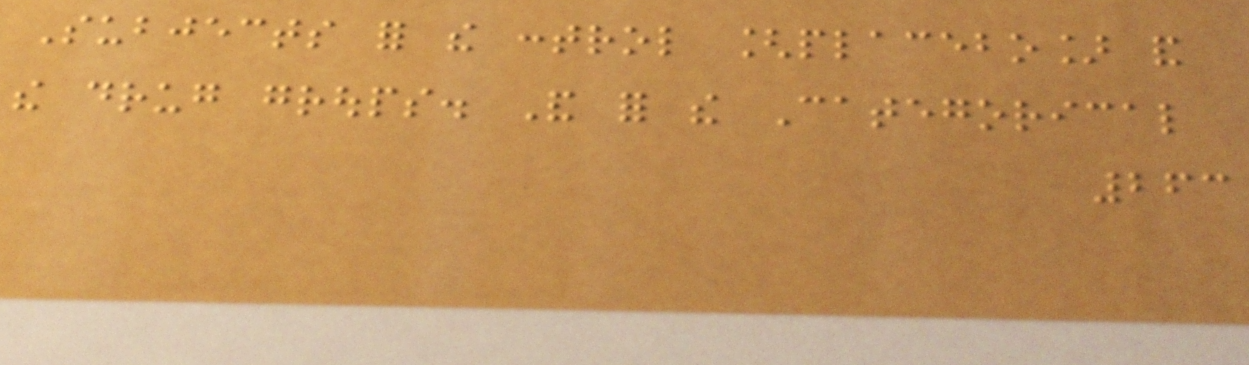Subjects for the control [placebo] and
the drug groups. And for the Categorical
263
